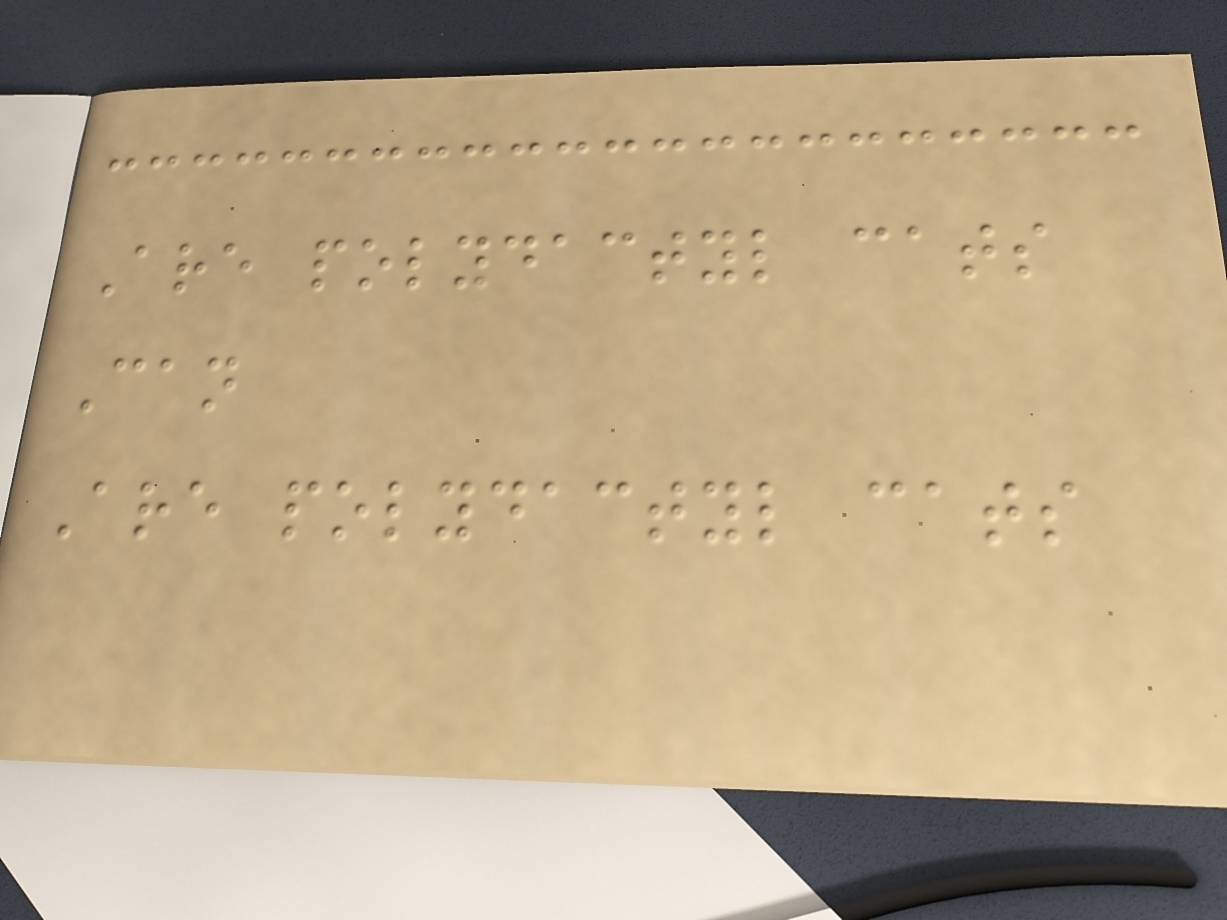Are polydactyl cats
Can
Are polydactyl cats
